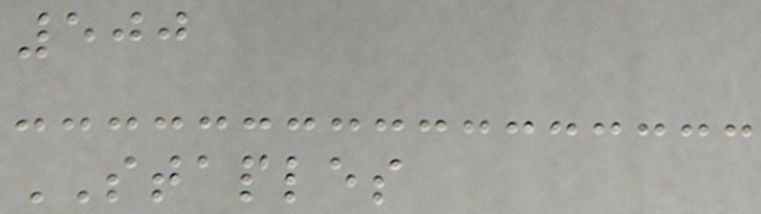500
STAPLES
